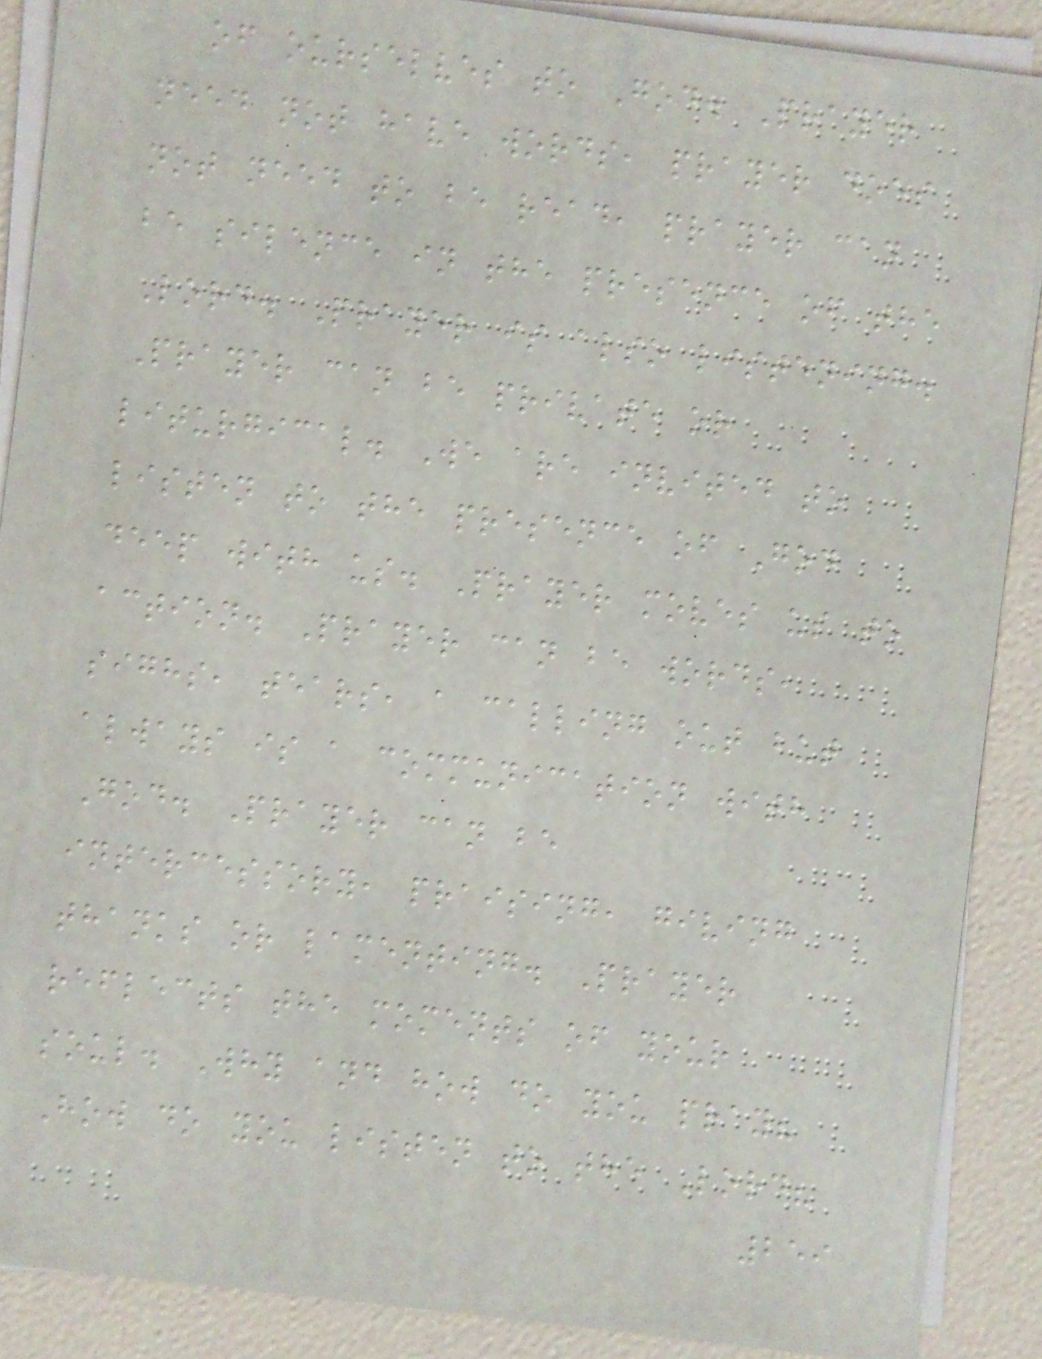of ourselves to God. Prayer
need not have words, prayer does
not need to be read, prayer can
be silence in the presence of the
Lord. Prayer is also listening.
Prayer can be private or
liturgical. We are invited to
listen to the presence of God
deep with us. Prayer moves us to
action. Prayer can be words,
sighs, tears, a calling out but
always is a communication with
God. Prayer can be
intercessory, praising, giving
thanks or lamenting. Prayer
reflects the moments of your
soul. Why and how do you pray?
How do you listen to the Lord?
259
